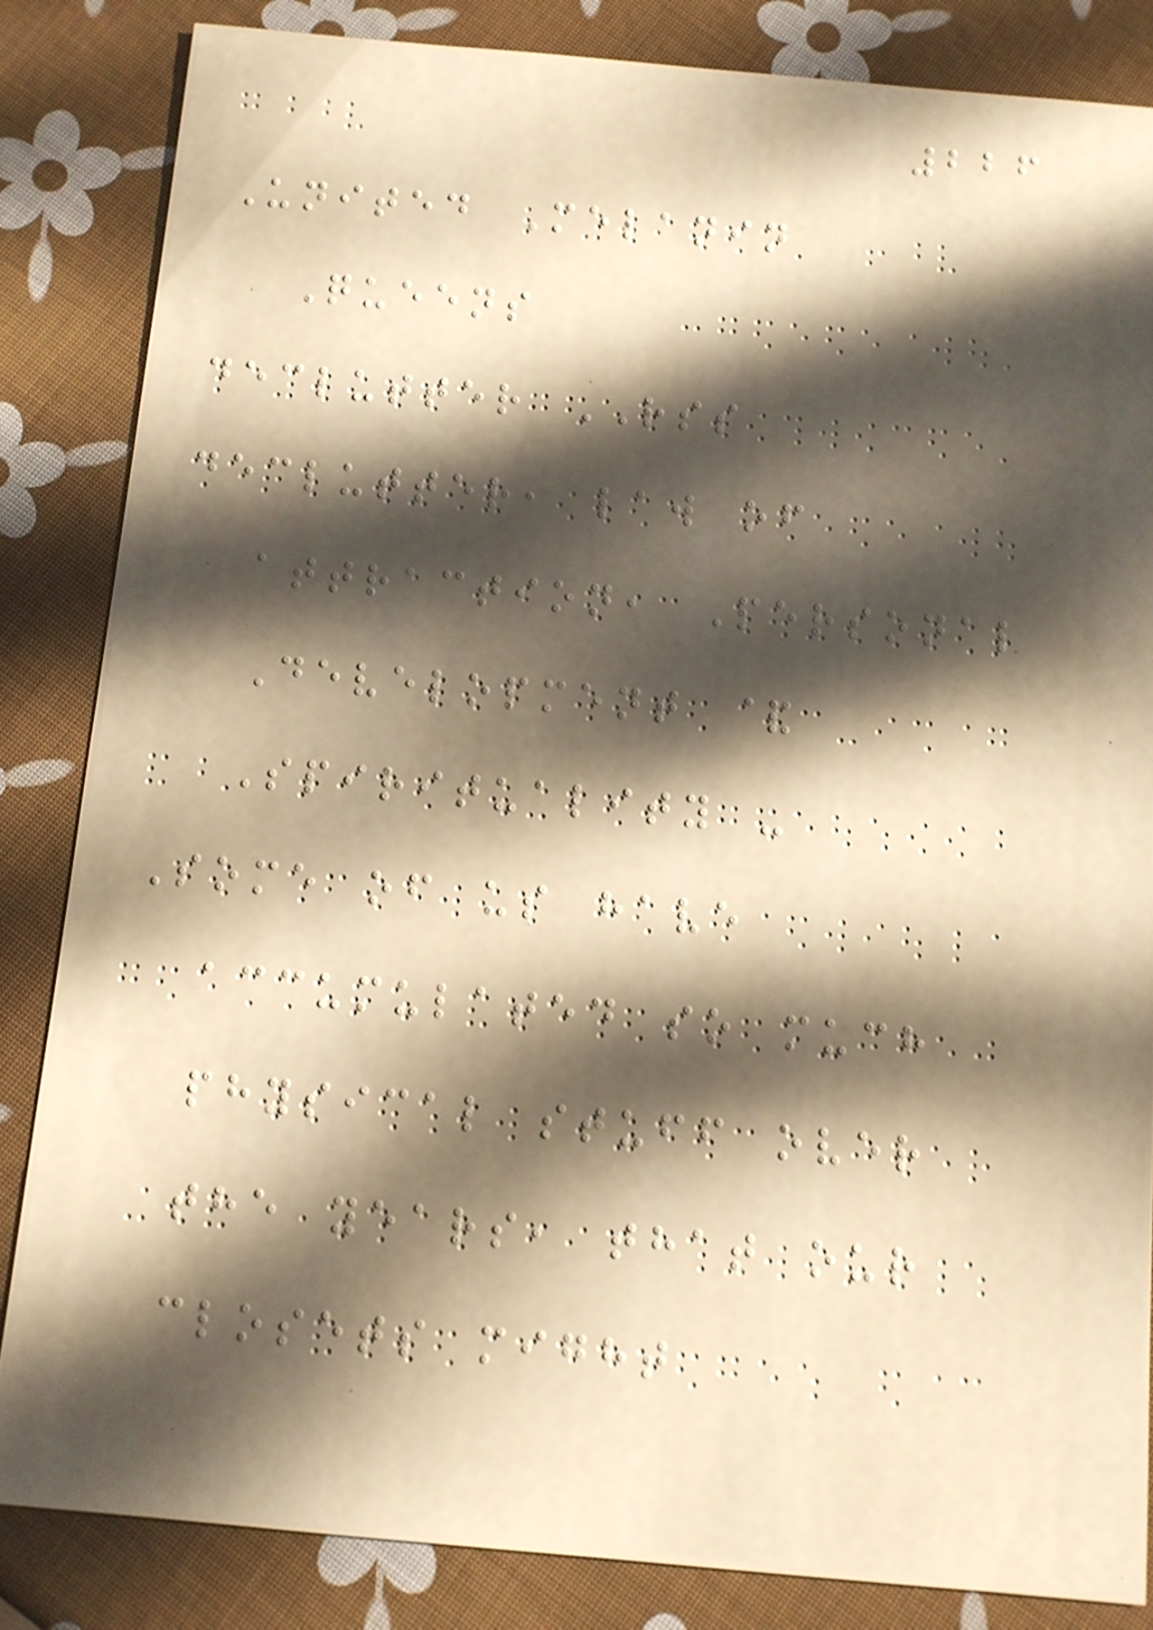226
United Melanin
Queens
declutter RSS
declutter, law of
attraction, Personal
Development &
Spirituality -
Some of us have
accumulated so much
physical stuff over
the years, that our
closets might
